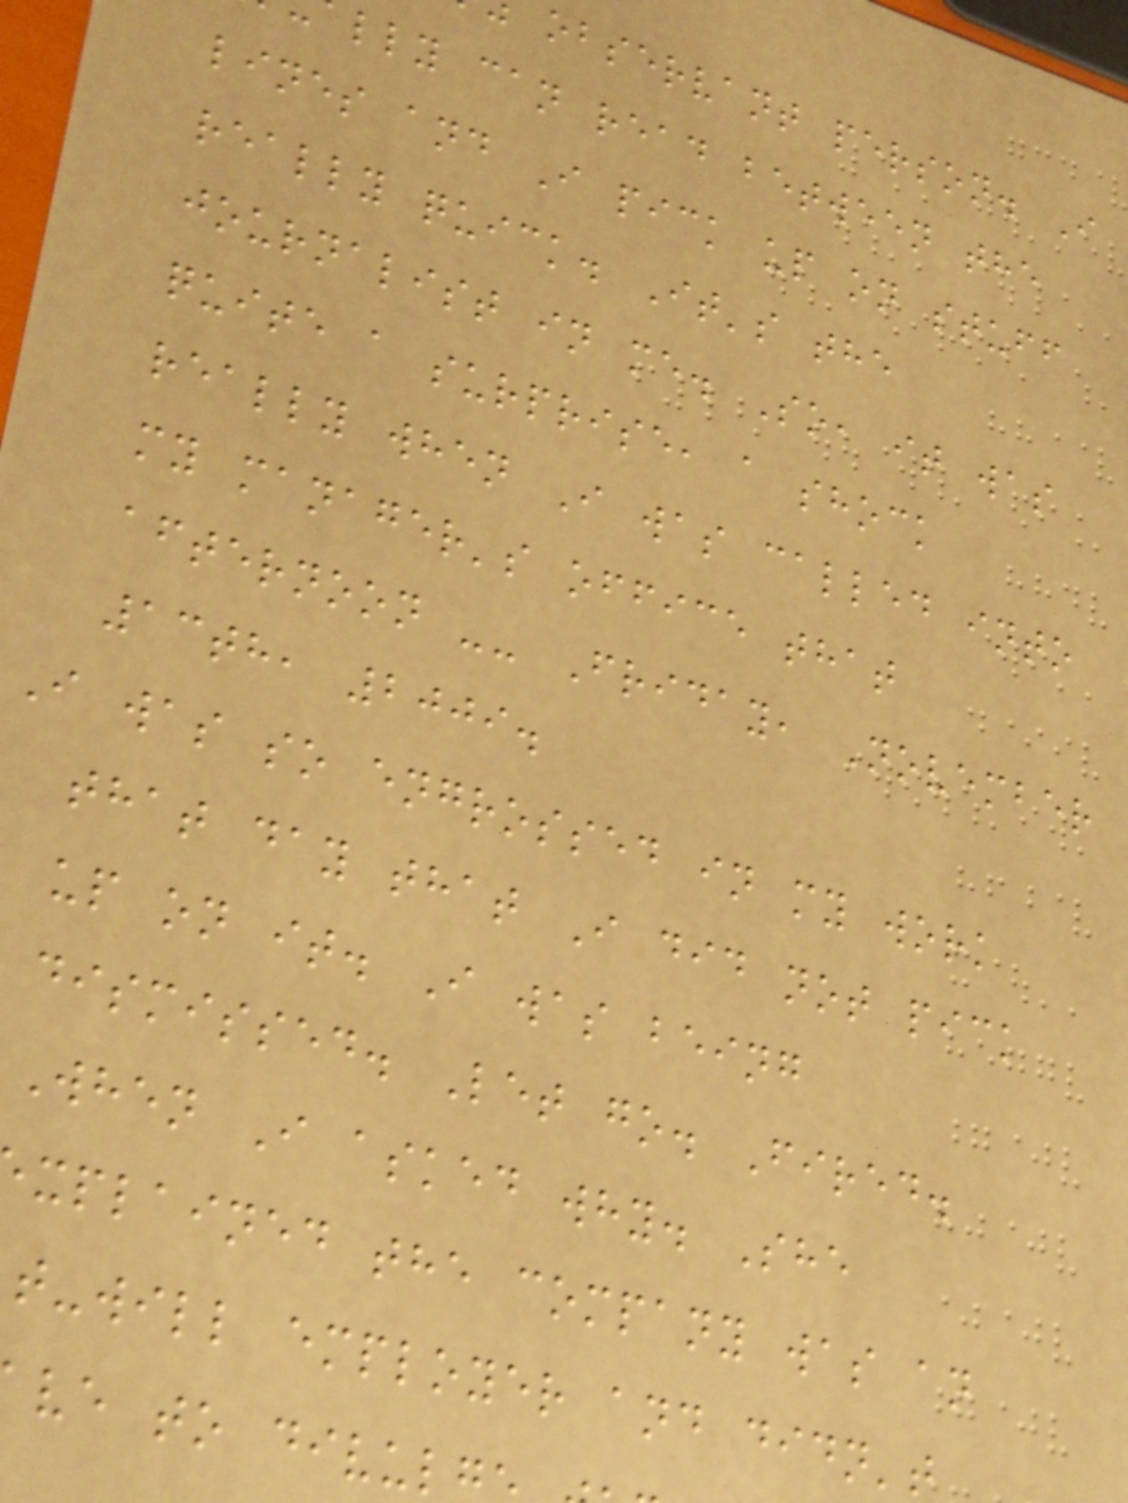observant person. I
lly can read between the
lines and I pick up on stuff
really quick. It's the
journalist in me. So, it was
quite a surprise, a shock
really when I was called into
my manager's office that
afternoon -- Friday, November
13th, 2009.
I was so engrossed in my work
that day that I did not pick
up on it. I was being
dismissed. Let go. Fired.
When I asked why. She
xplained the company was an
t-will employer and didn't
ve to divul
